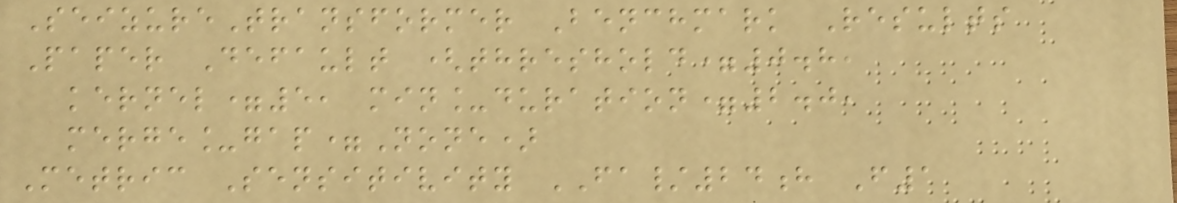SeizureTransformer Benchmark Results
Paper Default (threshold=0.8,
kernel=5, min_duration=2.0,
merge_gap=None)
Metric Sensitivity FA/24h F1
